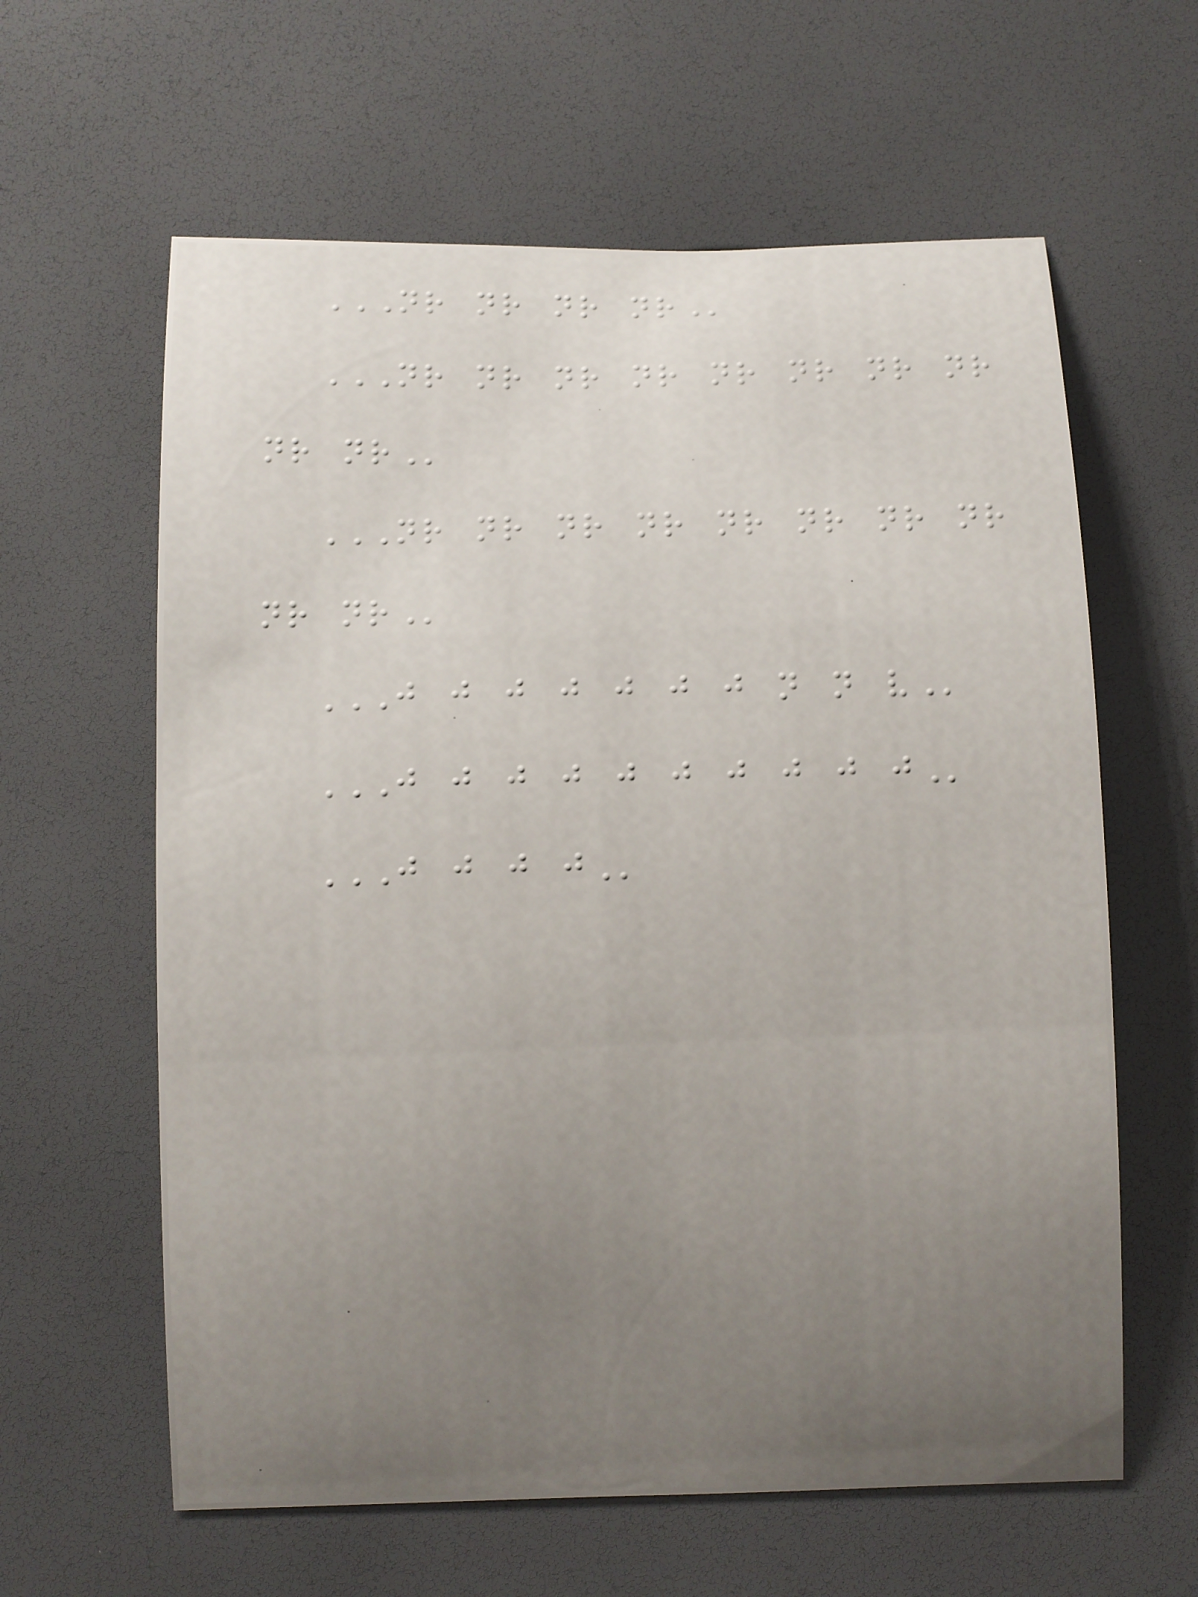NR NR NR NR
NR NR NR NR NR NR NR NR
NR NR
NR NR NR NR NR NR NR NR
NR NR
J J J J J J J N N V
J J J J J J J J J J
J J J J
